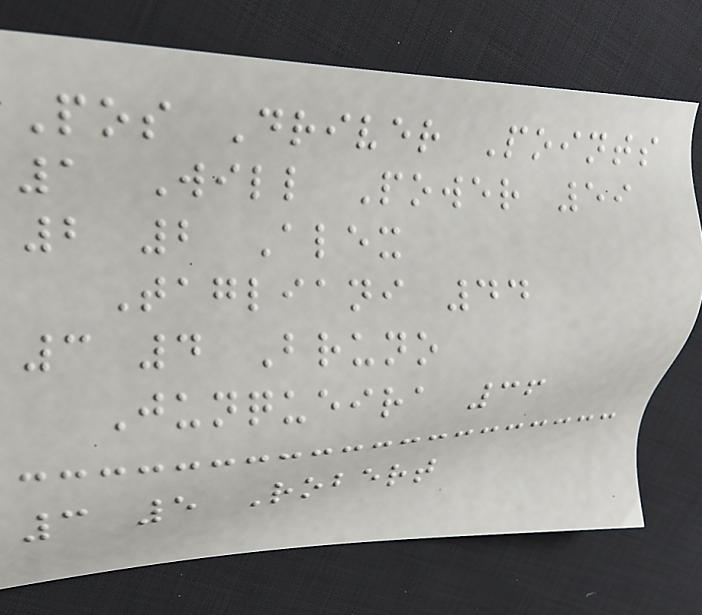Pos Driver Points
1 Will Power 59
2 2 Alex
Tagliani 44
3 4 Bruno
Junqueira 36
3 5 Robert
